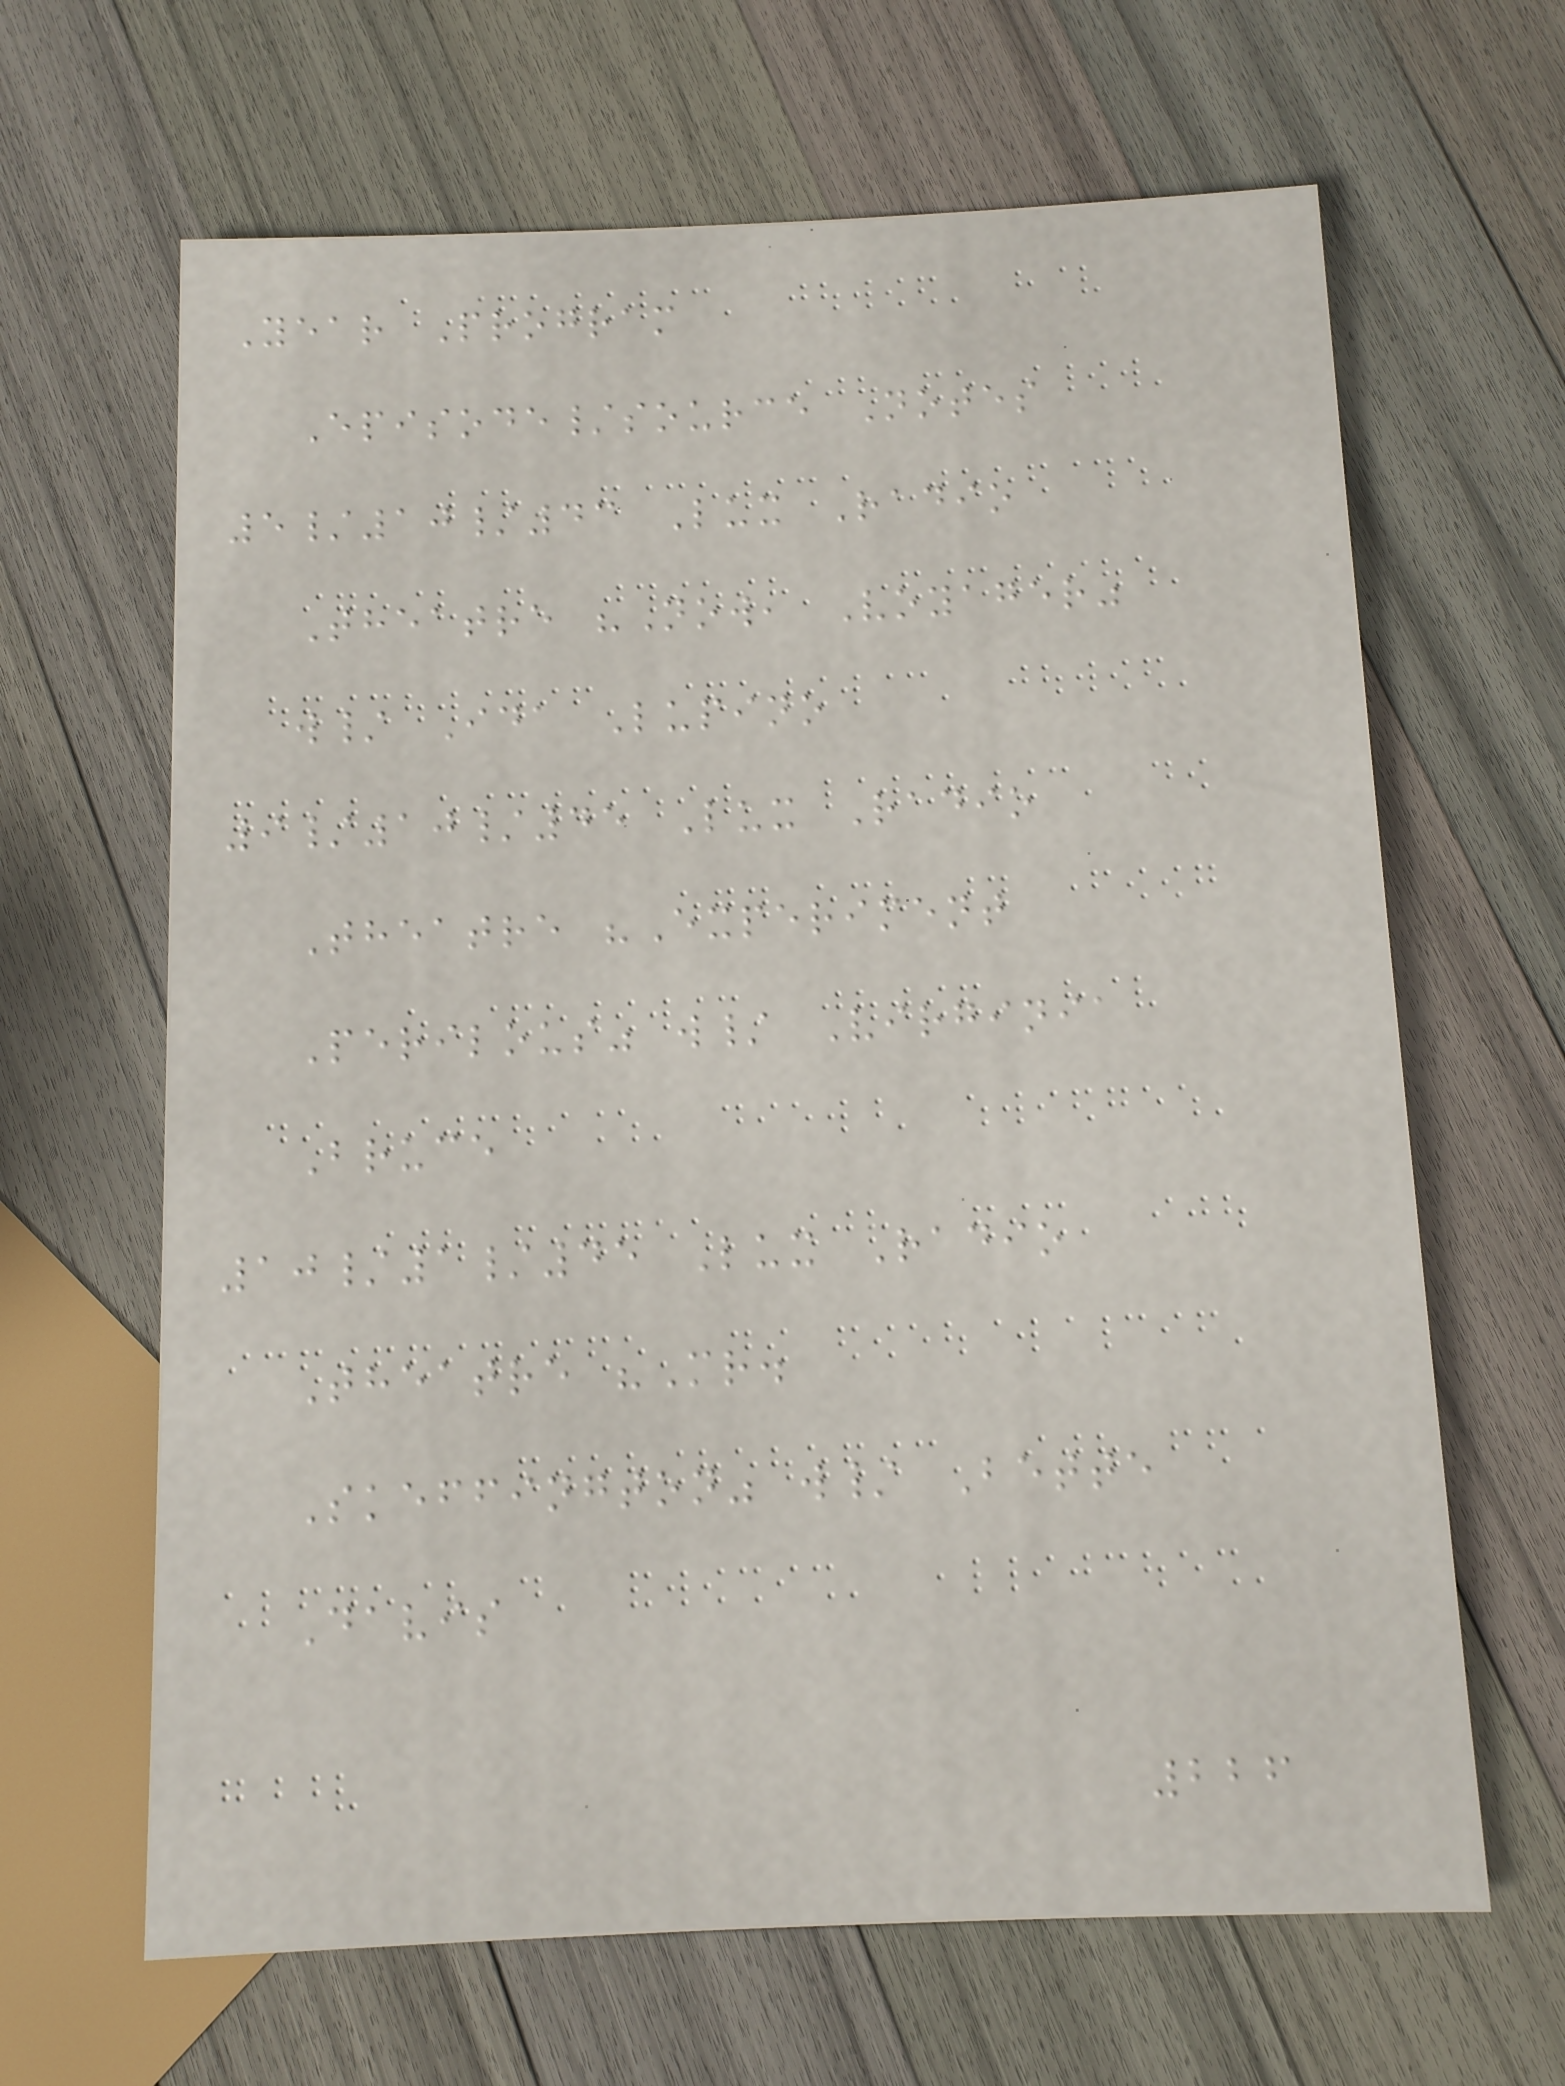Year Program
Episode/source Notes
5/10/43 Lux Radio
Theatre "Now, Voyager"
w/ Ida Lupino
9/10/45 Lux Radio
Theatre "Experiment
Perilous" w/ Virginia
Bruce
10/1/45 Lux Radio
Theatre "Mr.
Skeffington" w/ Bette
Davis
226
